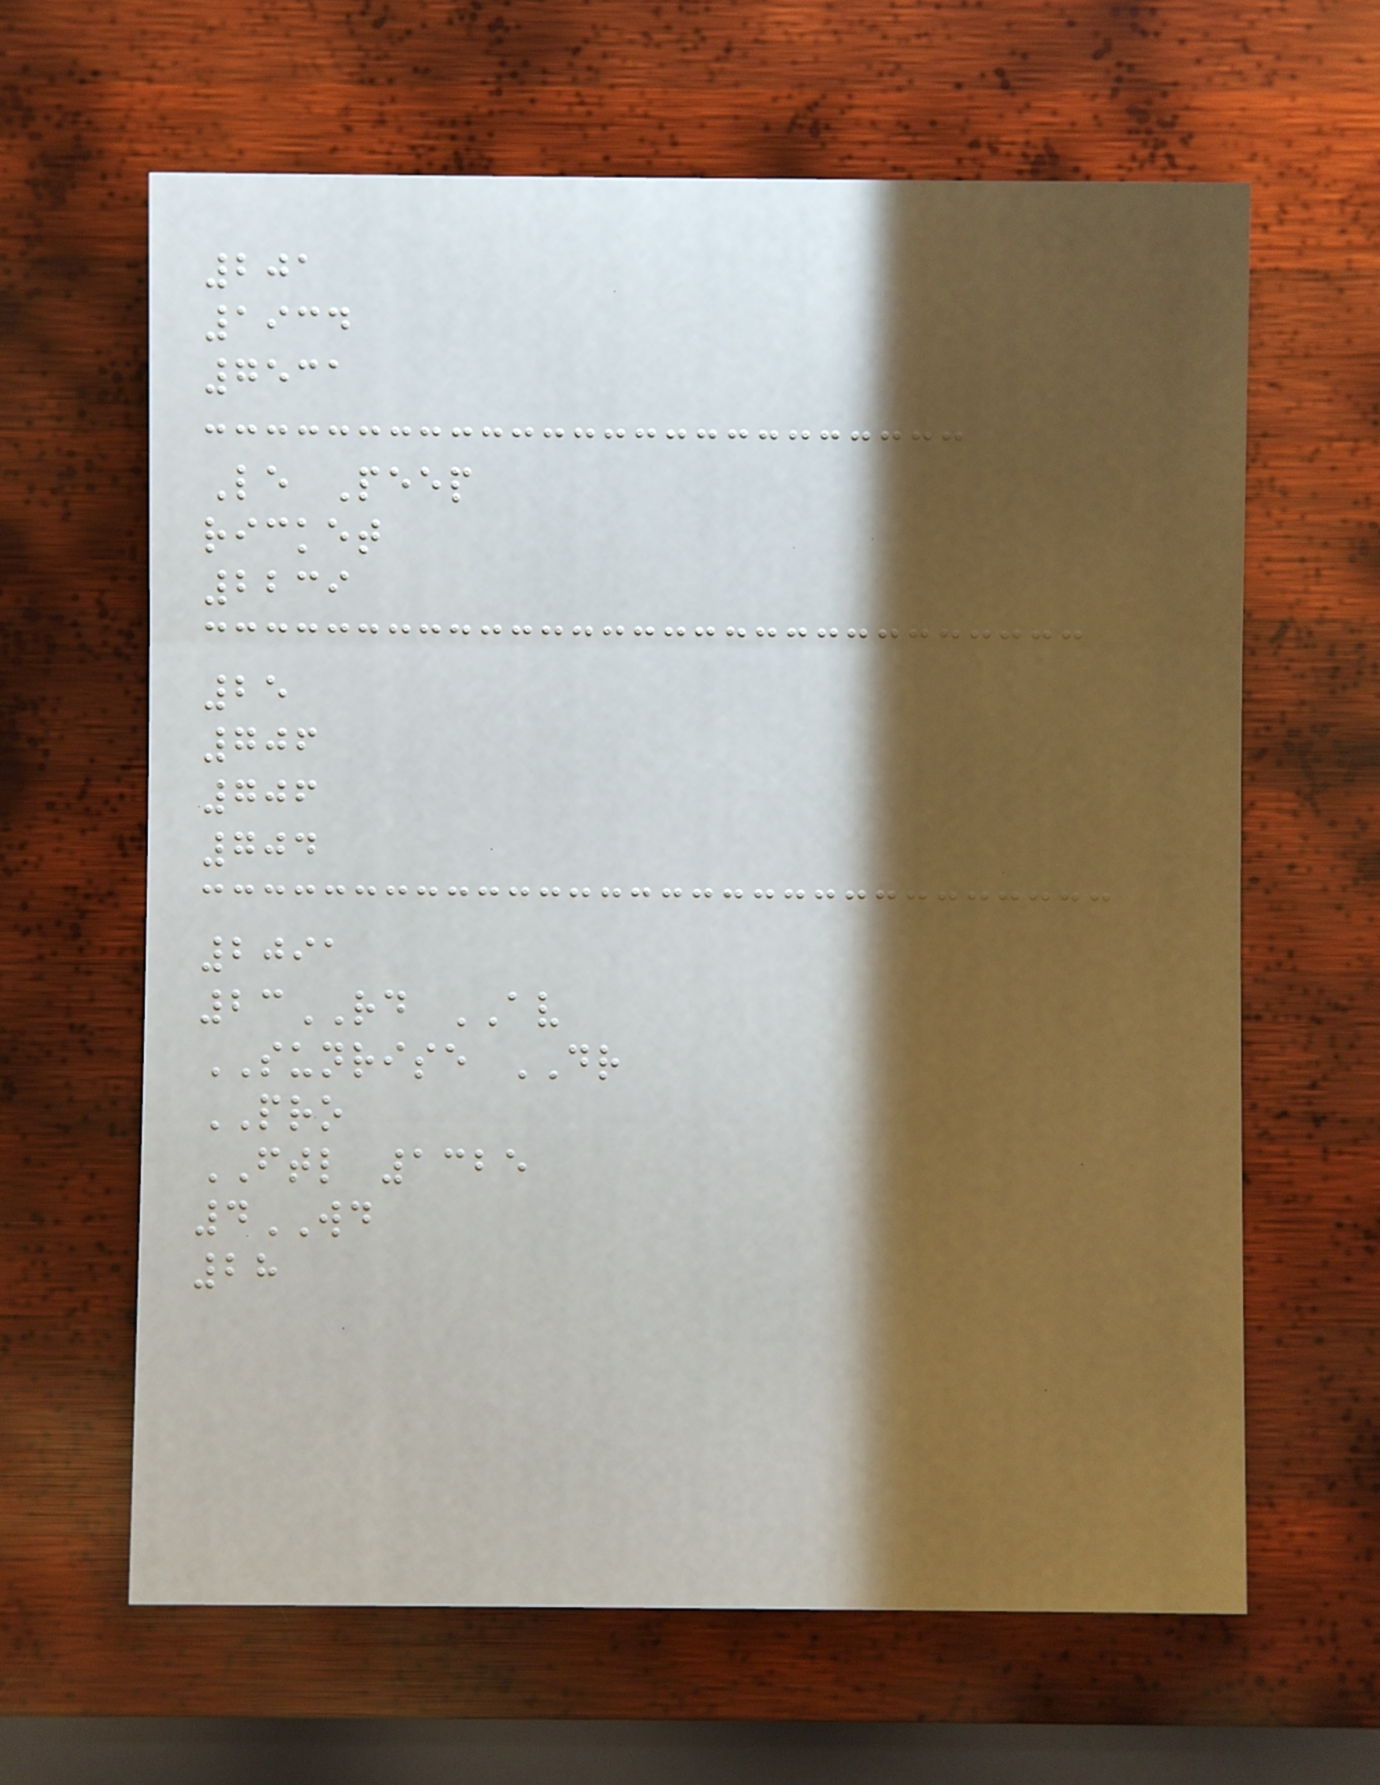201
1934
7531
Le Peep
ricket
2239
25
706
706
704
2091
23RD AV
SUNRISE DR
PRO
FTL 1325
4WD
28
